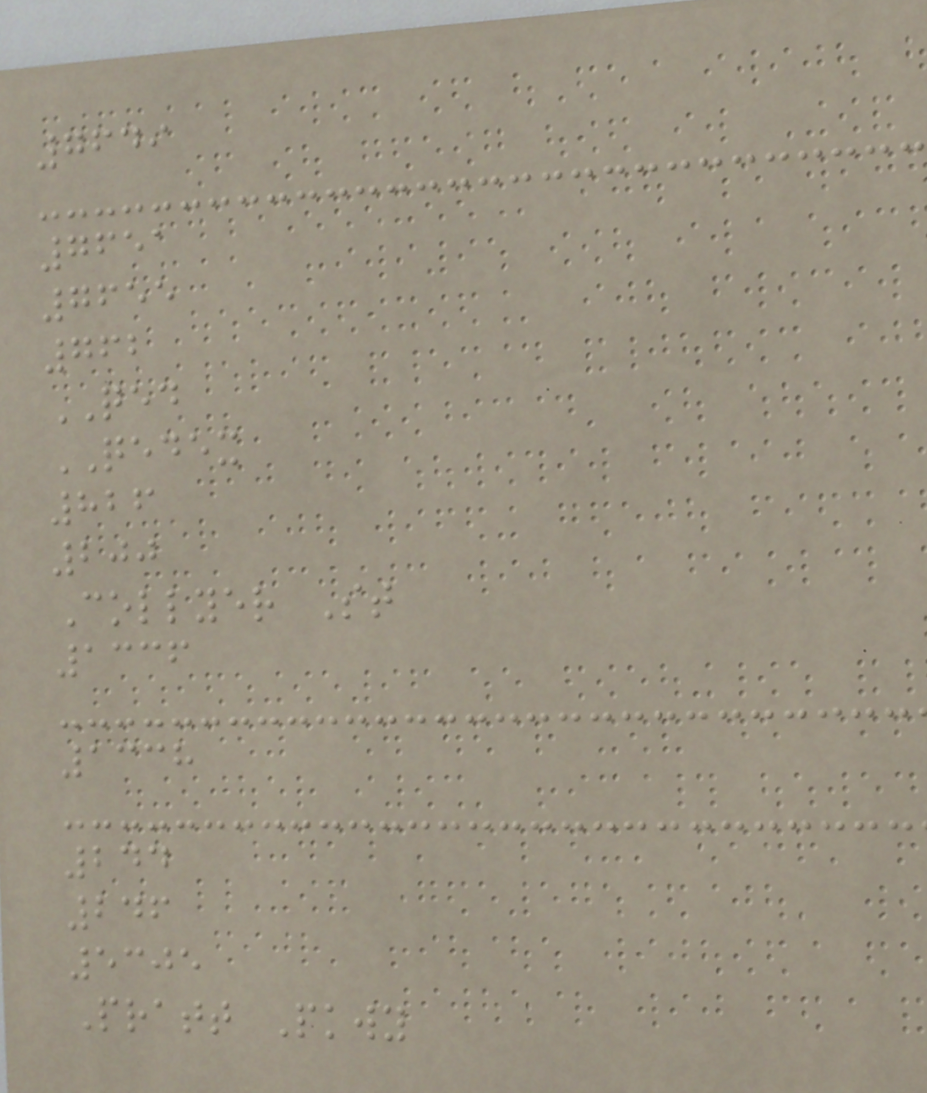7649
7651
7655
762
QED
QEDEX
826
200
Collyer St
1336
1338
244
246
5305
Pratt Pkwy
